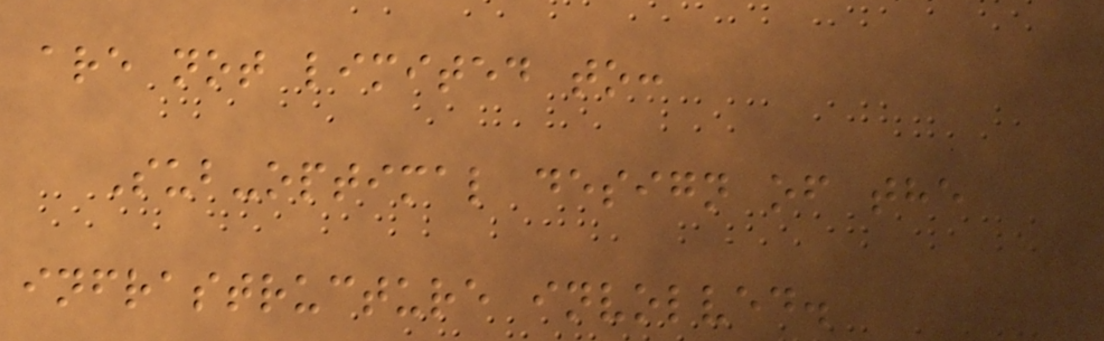are not limited to:
Sub-optimal design of the
infrastructure involved.
